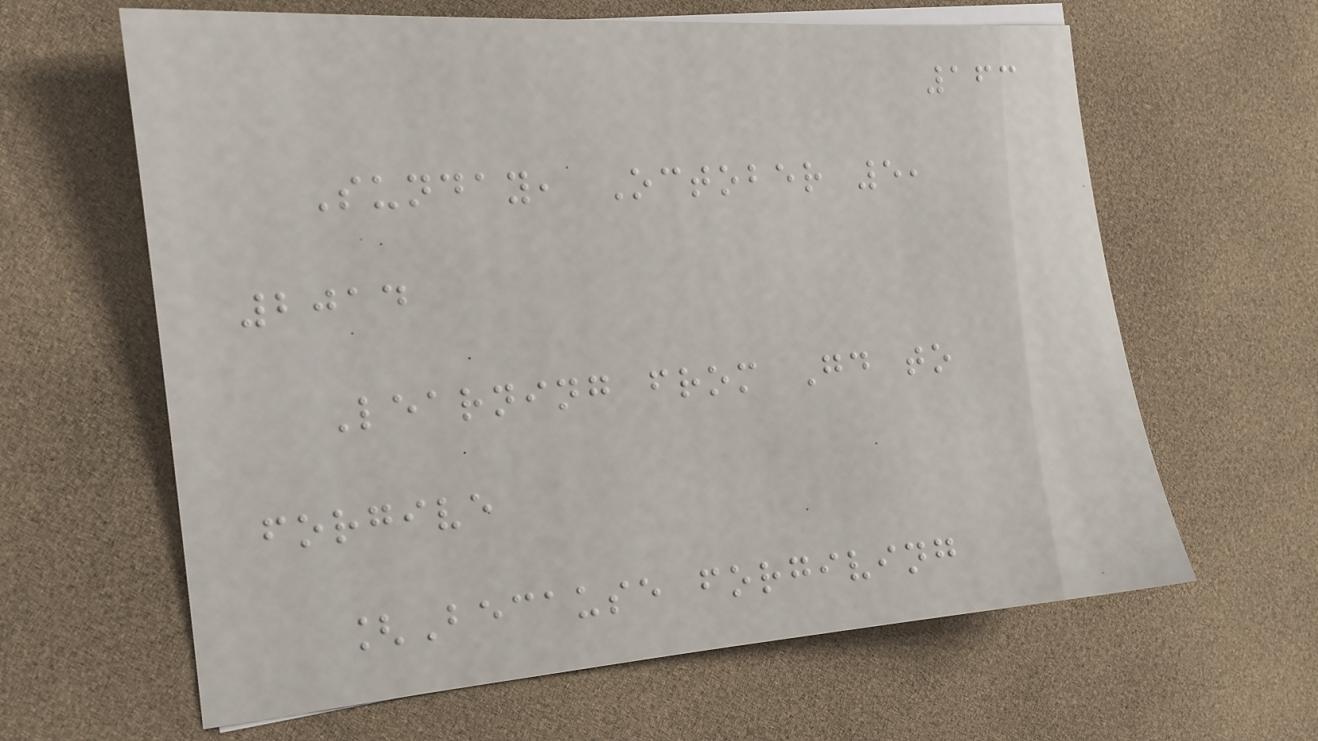163
Sunday, October 5,
2014
Learning from Gd to
forgive
[Because forgiving
